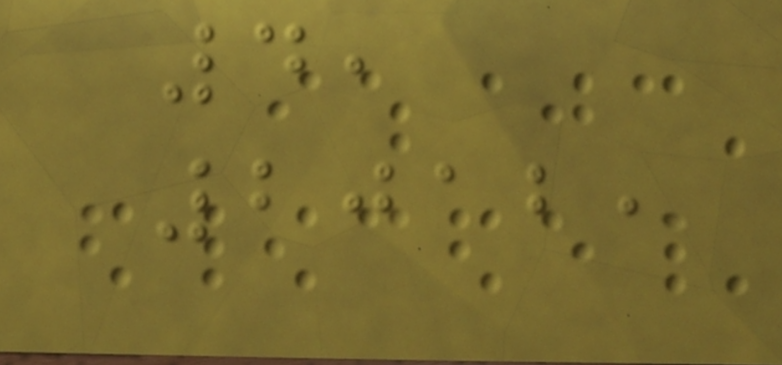4,
2012,
